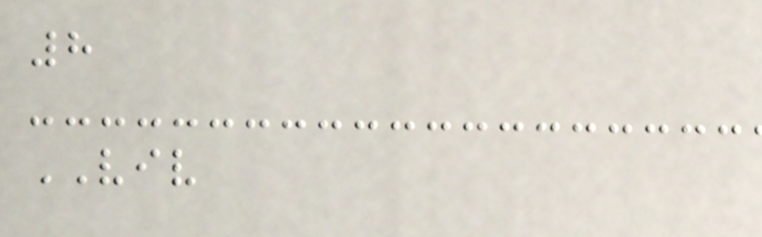8
VIV
